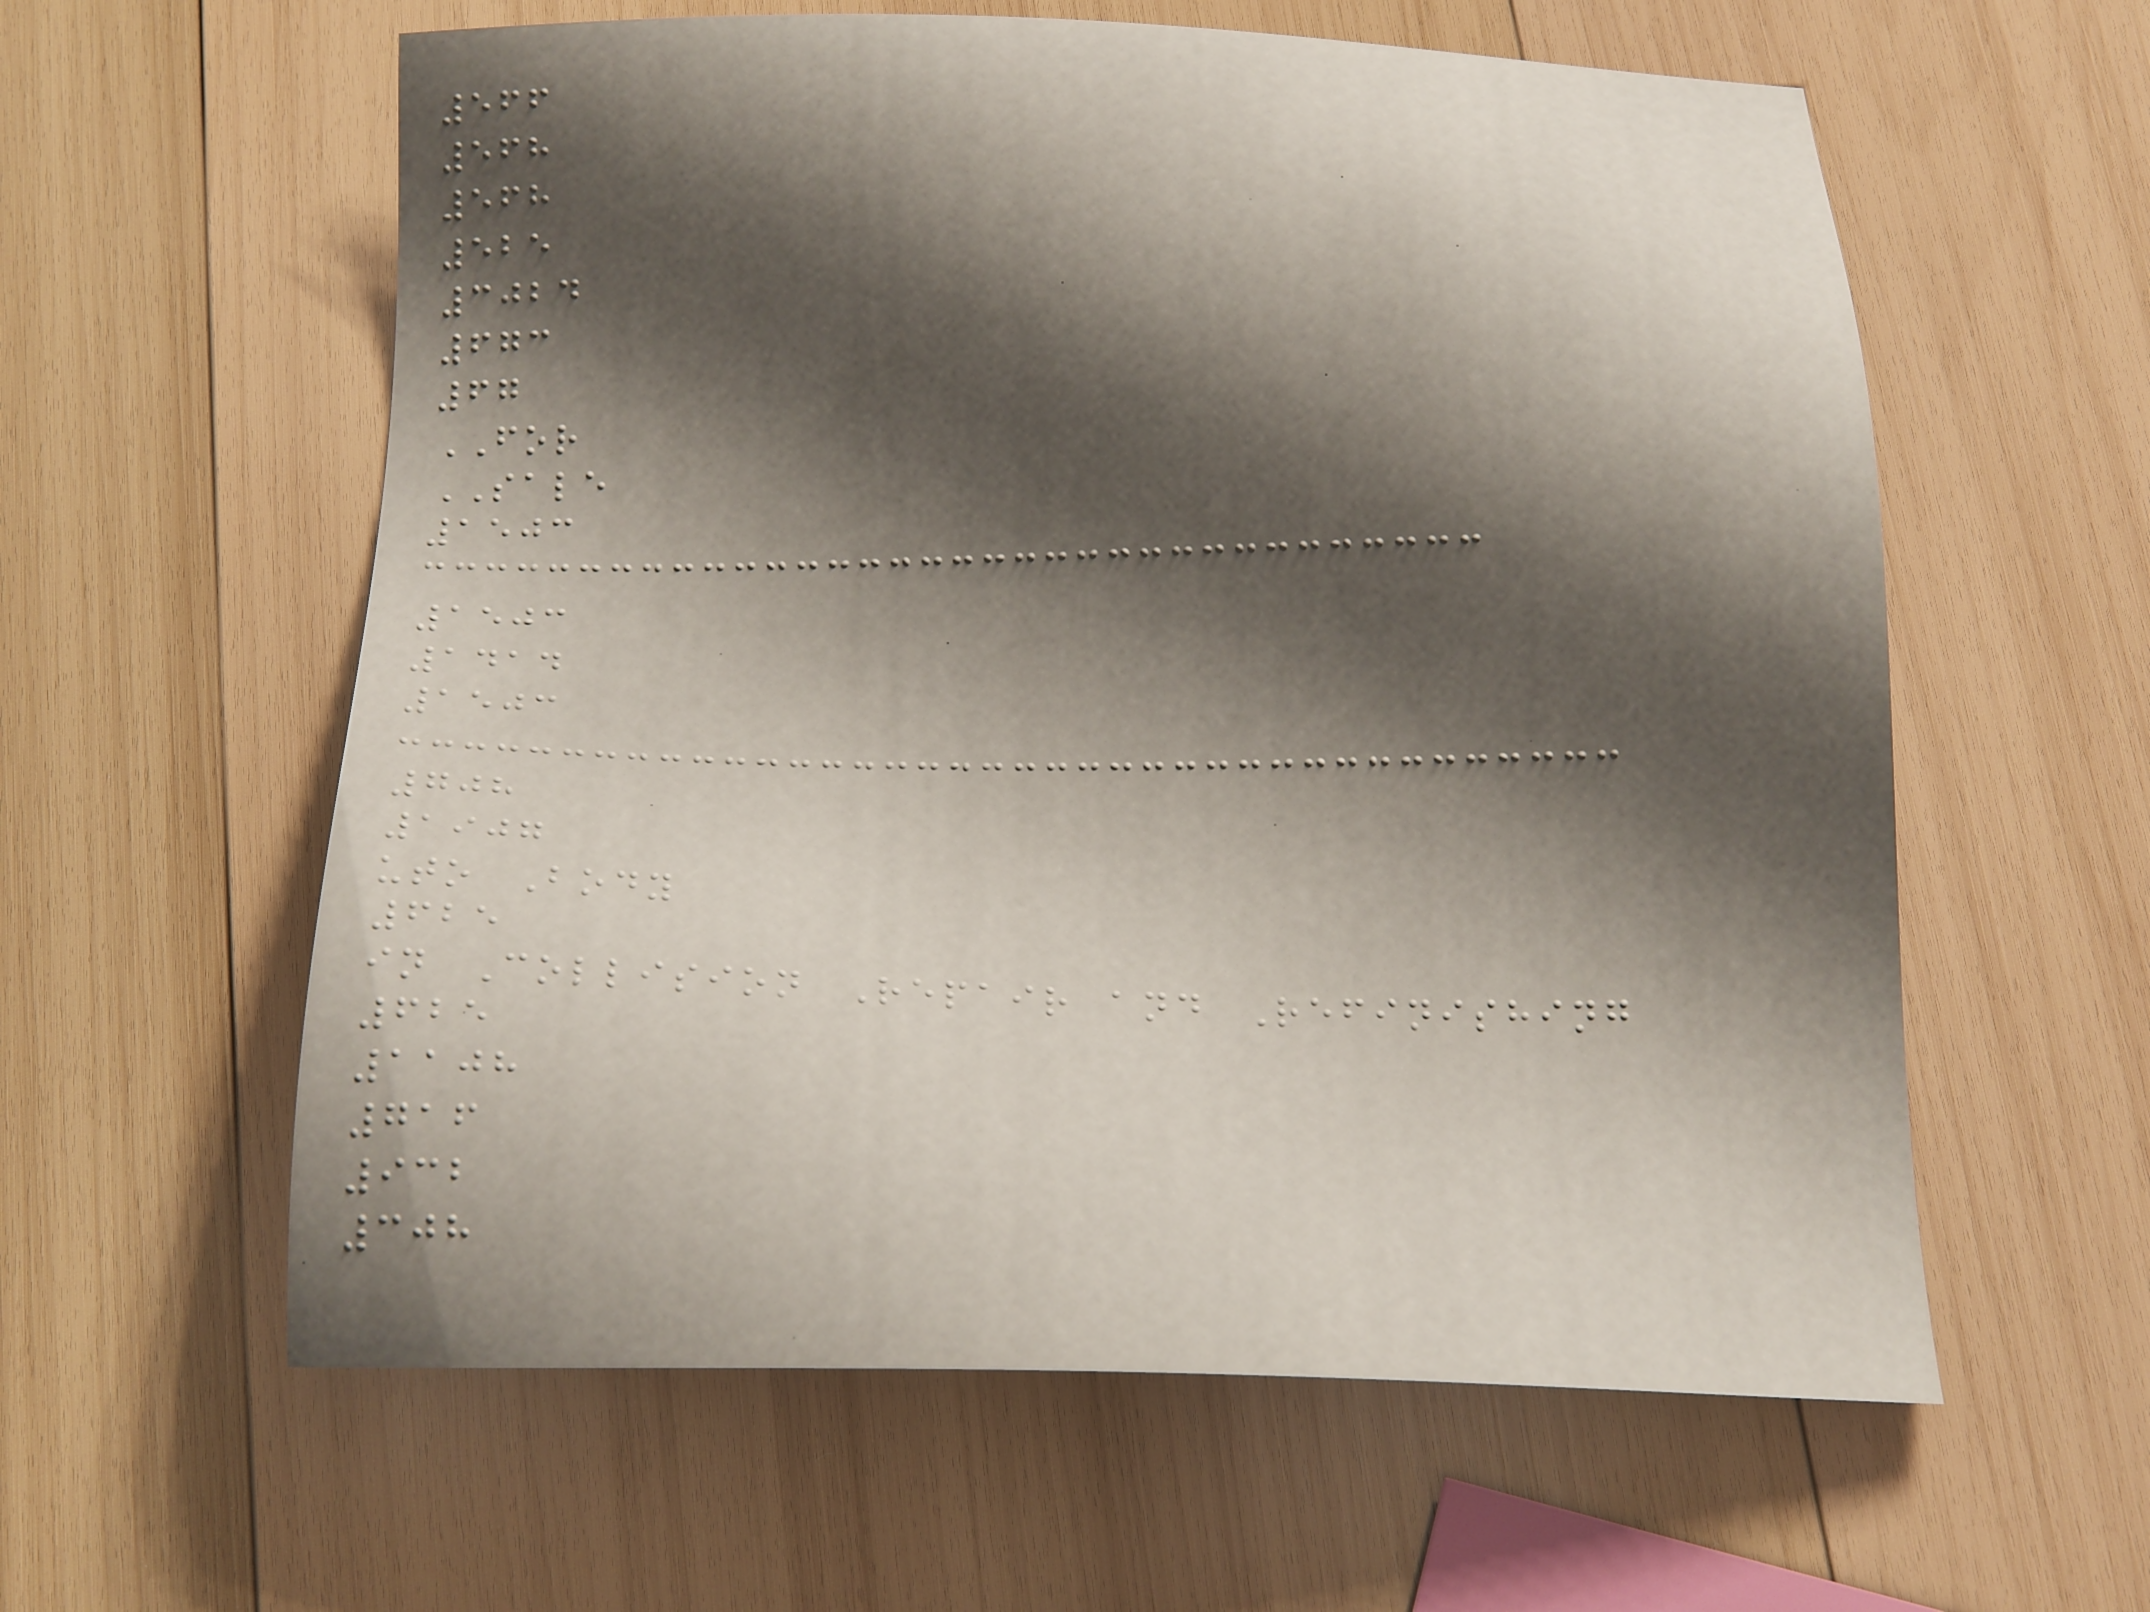566
568
568
525
3024
673
67
FOR
SALE
1503
1503
1414
1503
708
1907
uto Body
625
in Collision Repair and Refinishing
625
1108
716
932
308
